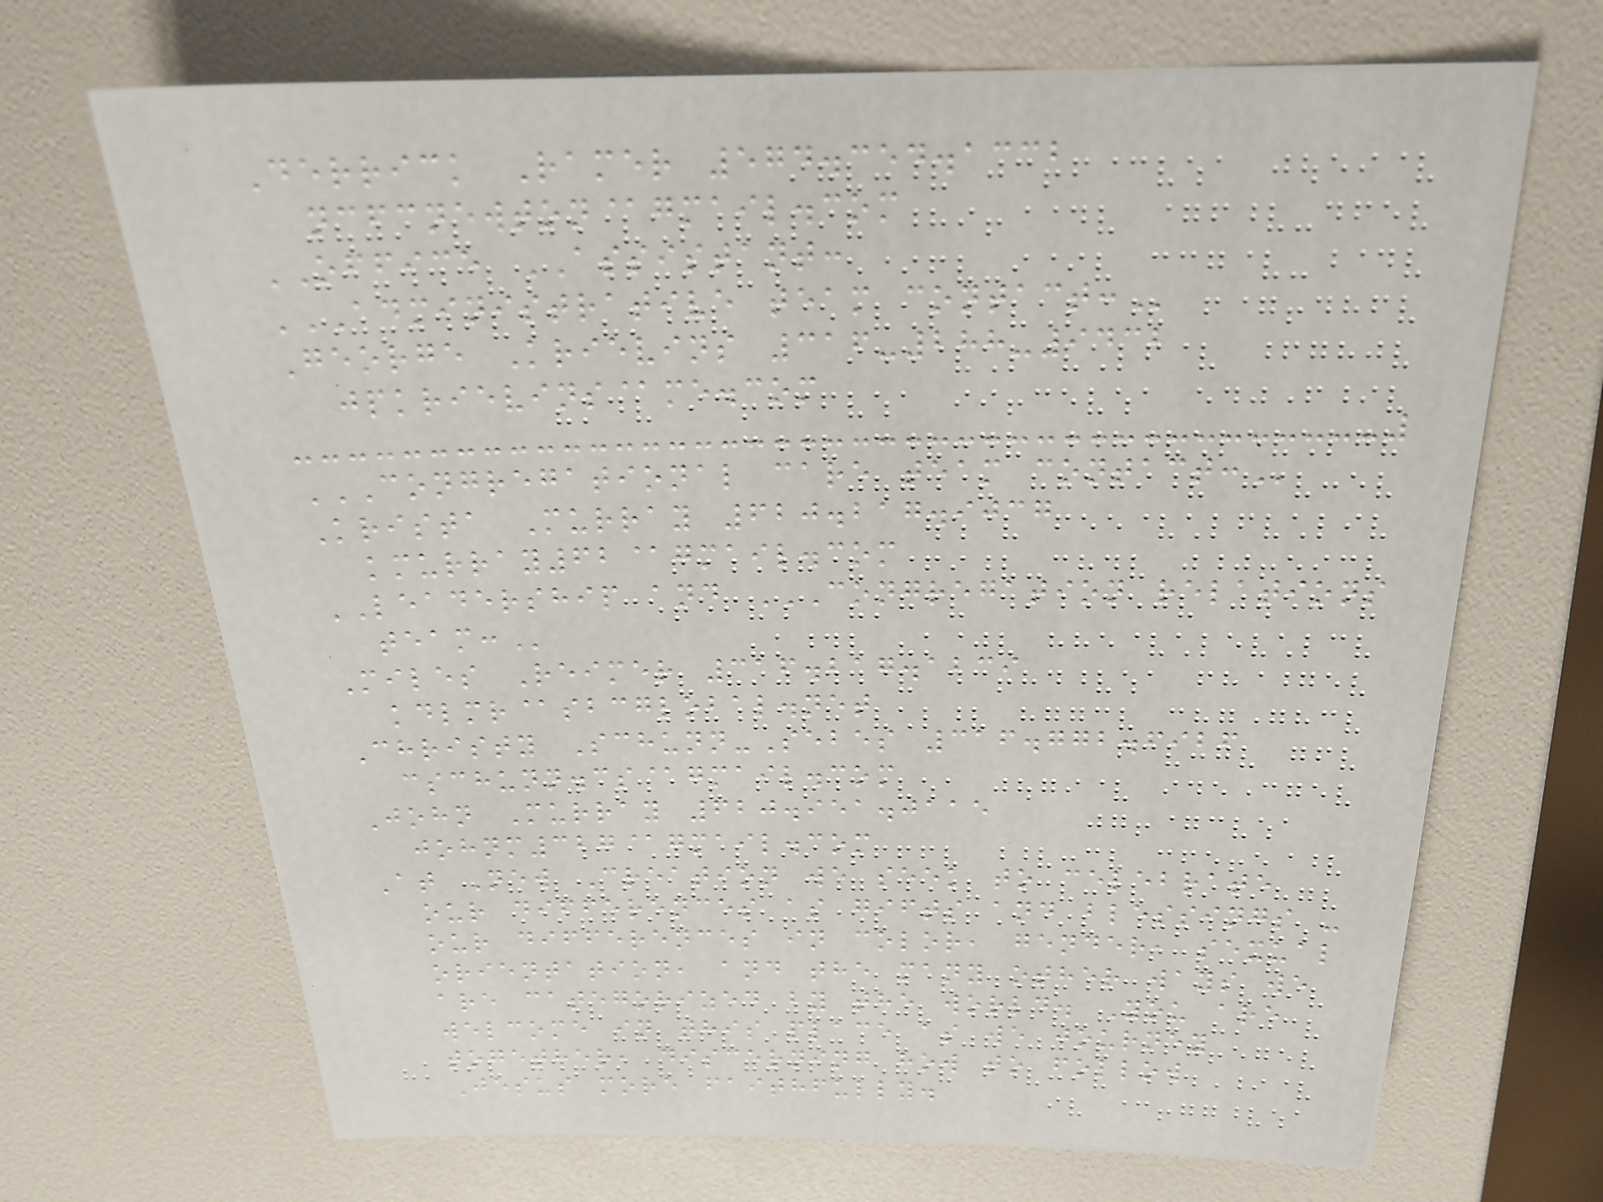Derrick Ramer 574.354.1332
ncfcnewton@gmail.com
OFFICE ASSISTANT:
ADMINISTRATIVE TEAM CONTACT:
George Krievins 316-288-9432
jpkrievins@me.com
CONGREGATIONAL CARE TEAM CONTACT:
Krista Murray 620.217.9037
kmurray62@gmail.com
LEADERSHIP and CONGREGATION RELATIONS
TEAM:
Miles Reimer 316.217.1239
kdlmr@sbcglobal.net
Christy Schunn-Sebes 316.772.6926
cschunn.cs@gmail.com
John Murray 620.951.0115
johnm327@gmail.com
At New Creation we seek to celebrate
our differences as gifts and blessings -
our differences in color, gender, sexual
orientation, and the many other ways we
are categorized by the world. You are
welcome in this place as we journey
together, discerning how to follow
Jesus more faithfully.
